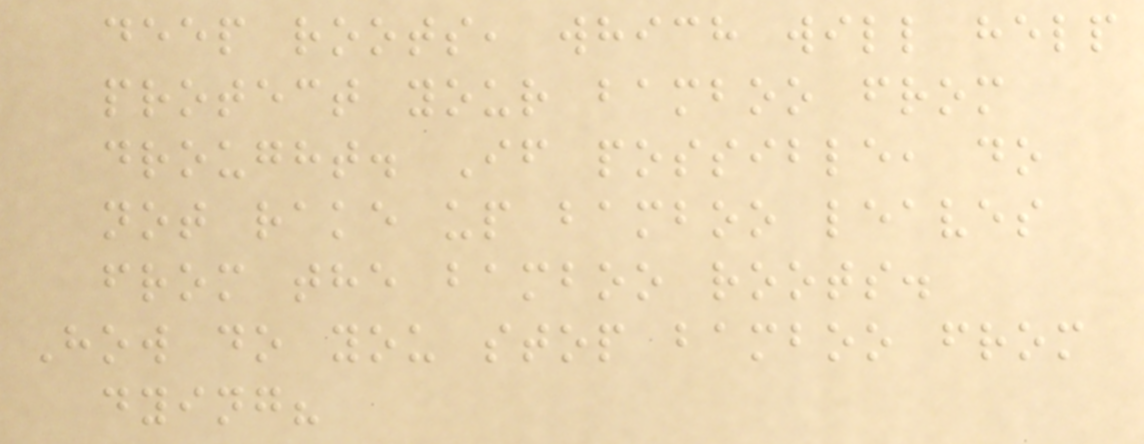deep roots, which will help
protect your bamboo from
drought. If possible, do
not rake up bamboo leaves
from the bamboo roots.
How do you stop bamboo from
dying?
